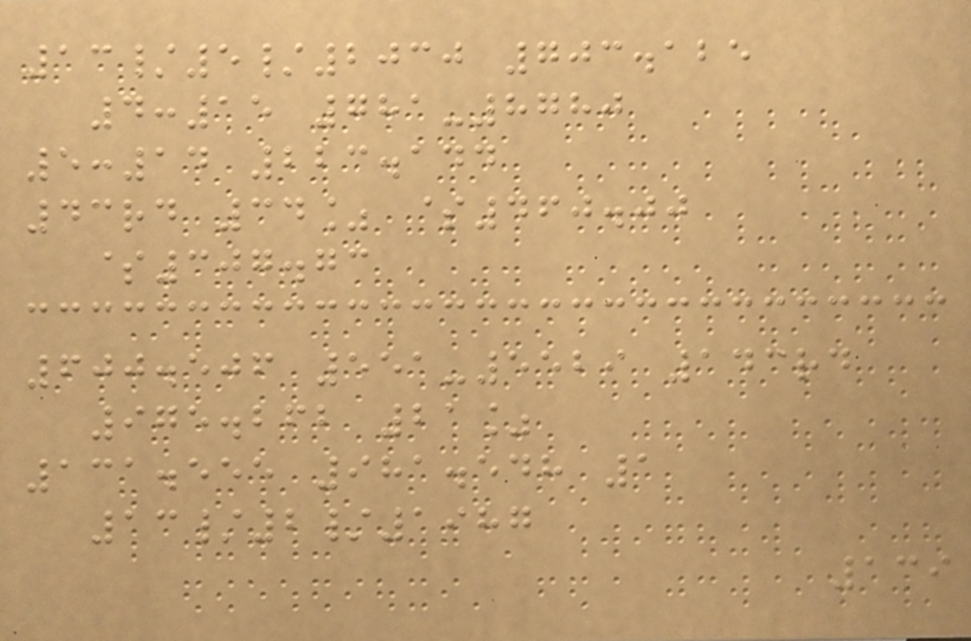13/5/2030 703.125
4:15 781-8780
5:14 223.144
43rd 34% $460.00
$307.73
600.506 551-5529 143rd
975.262 21%
131.555 981.548 1
13/2/1987
139
